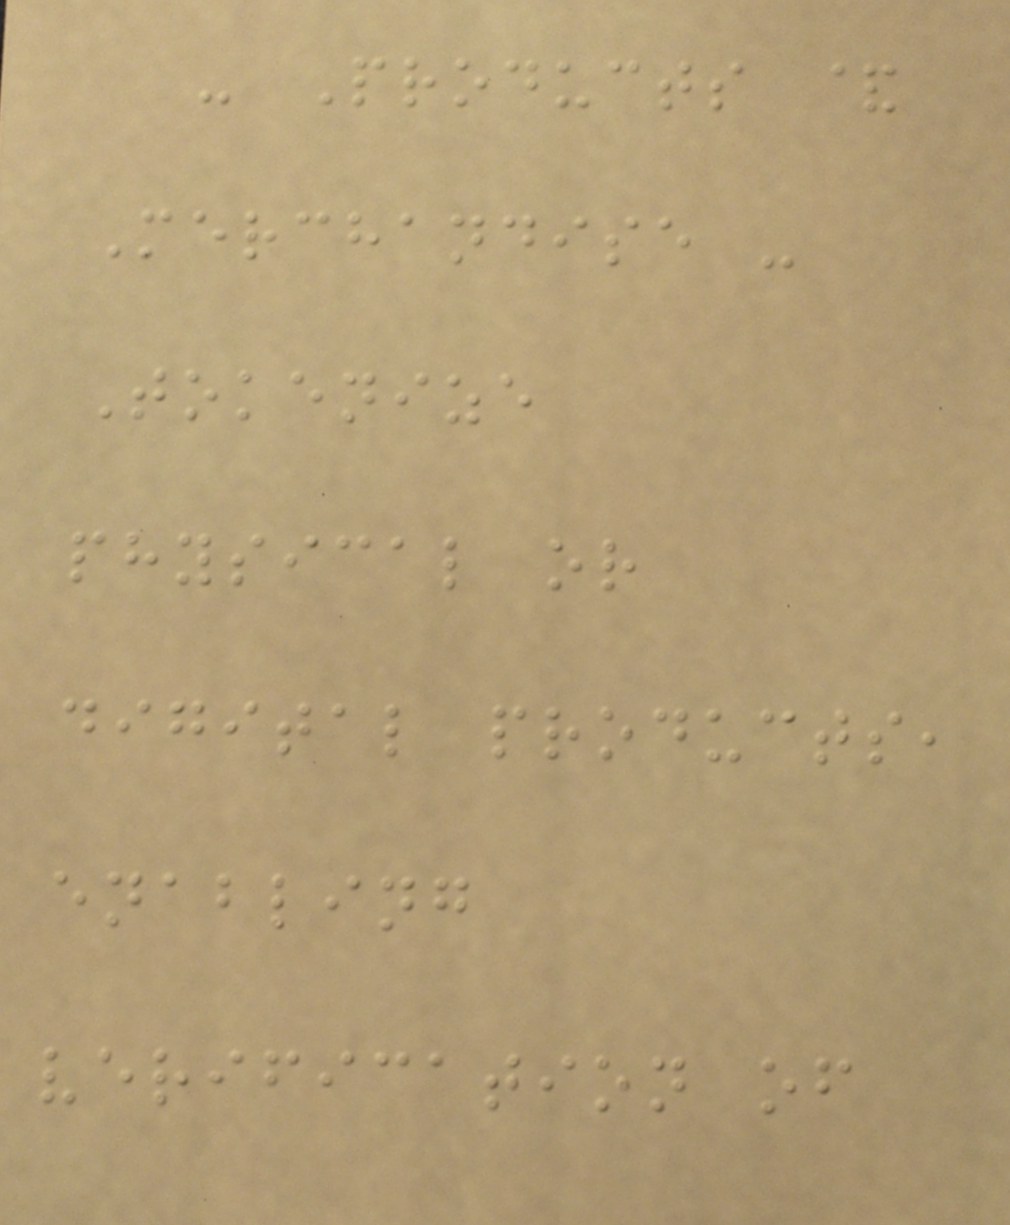- Products &
Merchandise -
Tokenize
physical or
digital products,
enabling
verification of
